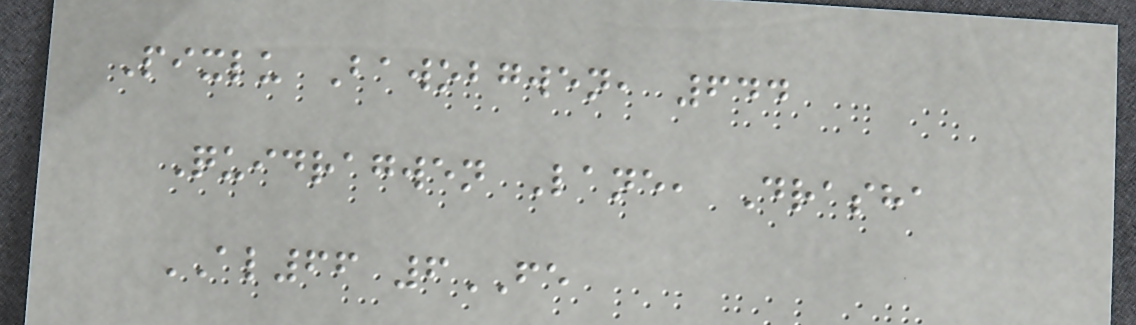Pixlu Bawobgwen, 644
Quidragwen Lane, Drasha
AL66 6FE
